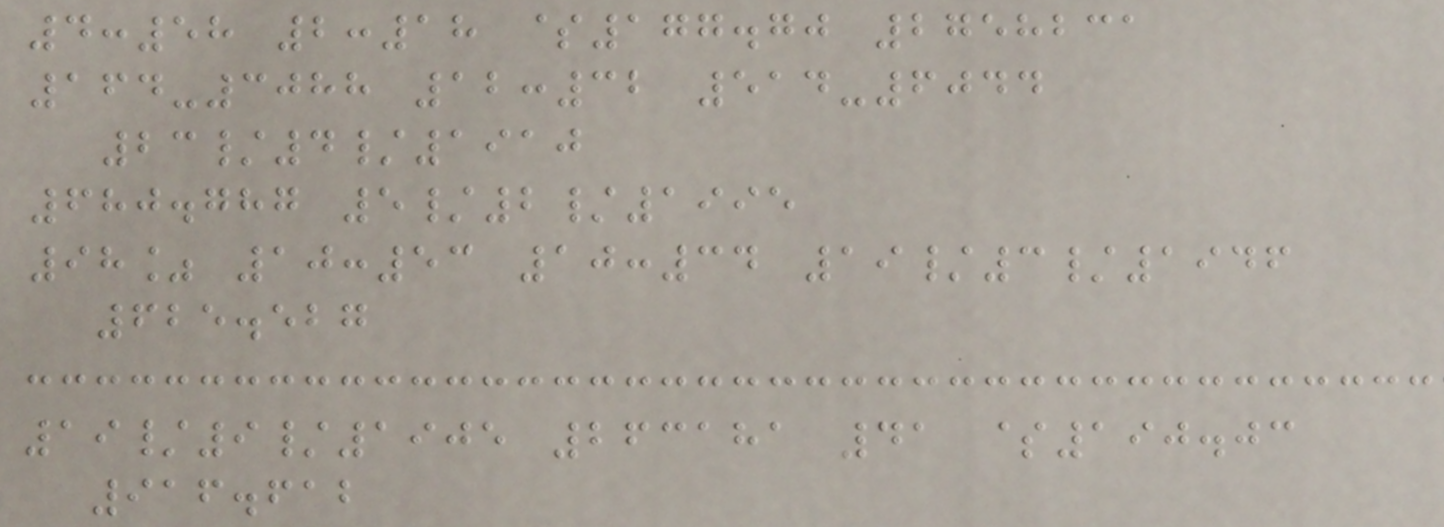4:58 2:18 $177.70 2758231
164-3088 12:32 514-6044
23/4/1910
680.787 5/2/1995
98% 10:53 10:34 19/3/1946
625.527
19/9/1905 263181 41 $190.03
916.612
